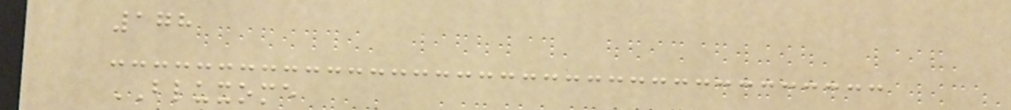178
BLUXOME
